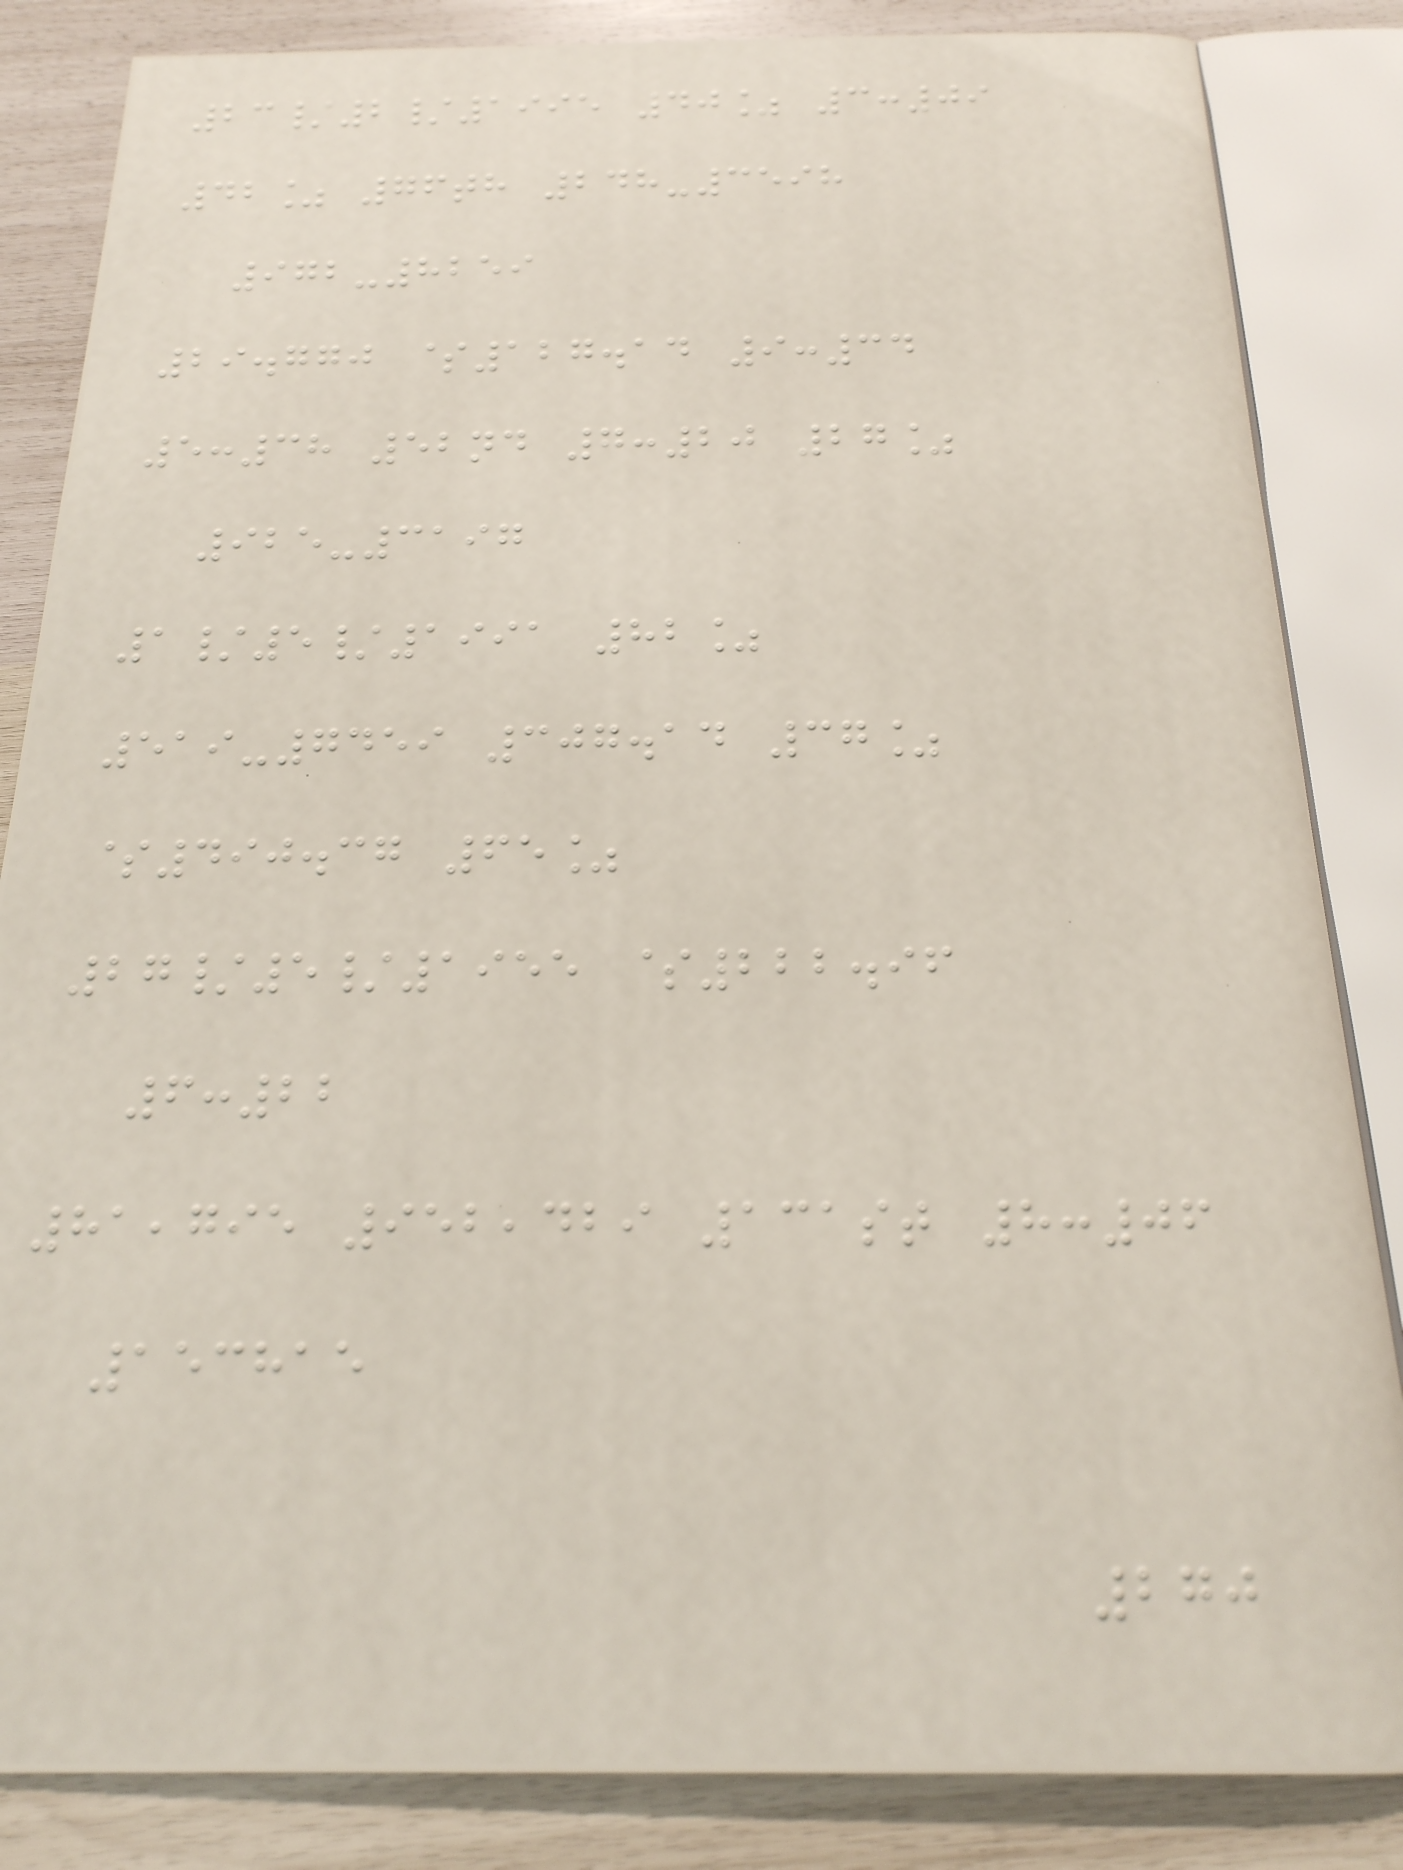23/2/1995 40% 3:09
42% 76th 248-3598
972-8259
29.770 $127.14 9:34
5:38 52nd 7:20 27%
925-3197
1/5/1991 82%
519-7459 307.14 37%
$490.37 65%
27/5/1955 $222.96
6:22
81,795 952,429 131st 8:06
153815
270
